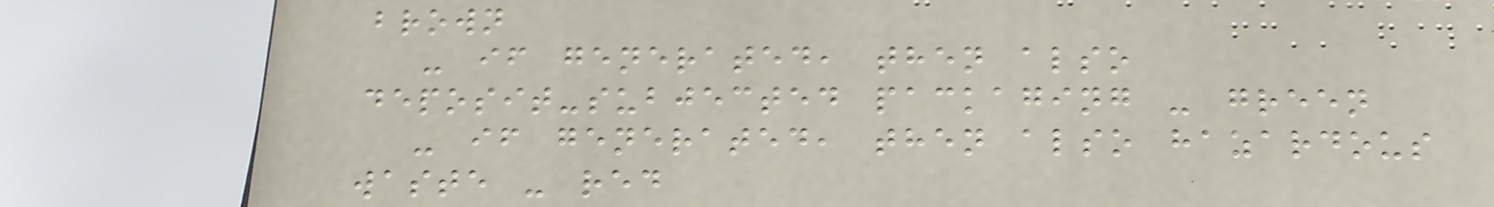brown
- if generated, then also
deposit-subjected packaging - green
- if generated, then also hazardous
waste - red
